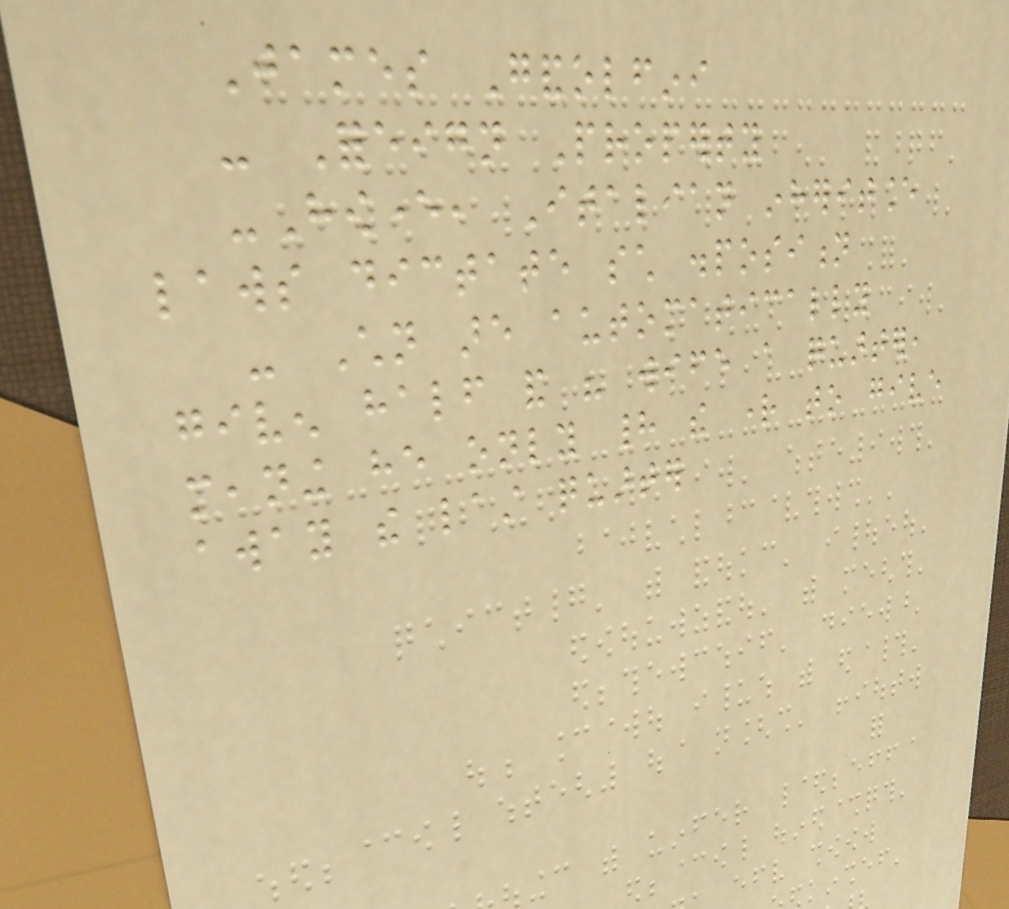James Gandolfini
- Foreign Property
-However, Italian inheritance
laws dictate such disposition
- Children are automatically
given half and his wife a quarter,
meaning he only had the right to give
away the last quarter
